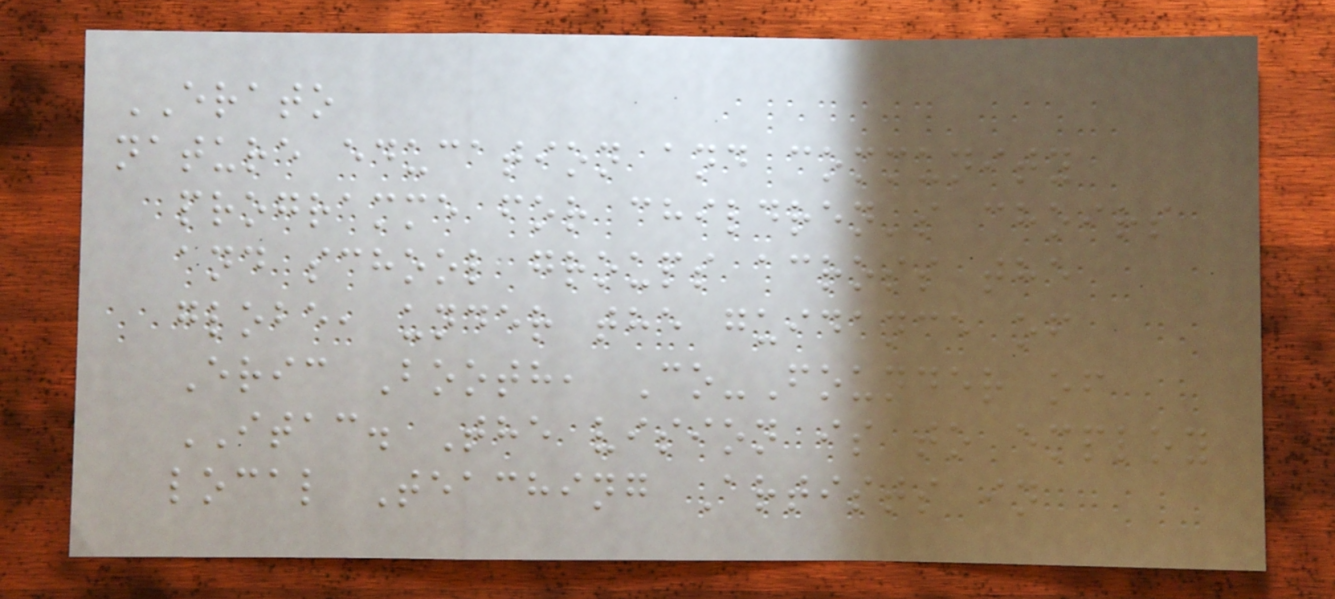ERATO
nature education and community
programme for children's choirs
and school groups across the
globe, under the guidance of
Eric Booth, Co-Founder of
ITAC. The vision is to employ
local Teaching Artists in
